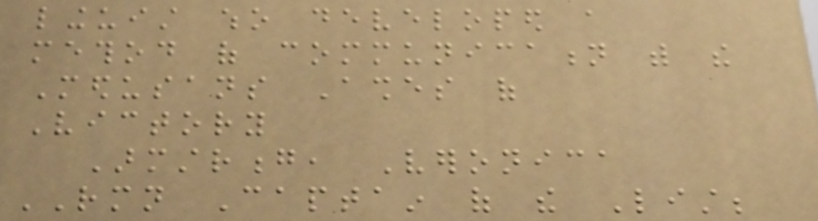linguist who developed a
method of communication with the
Medusans Ashes of
Victory
Armstrong, Veronica
RMN Captain of the List;
